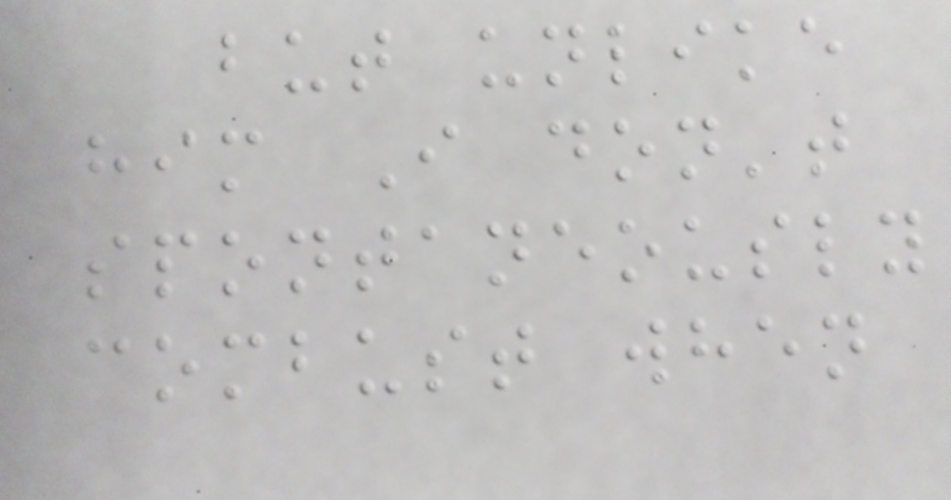but unlike
him I don't
spontaneously
combust when
